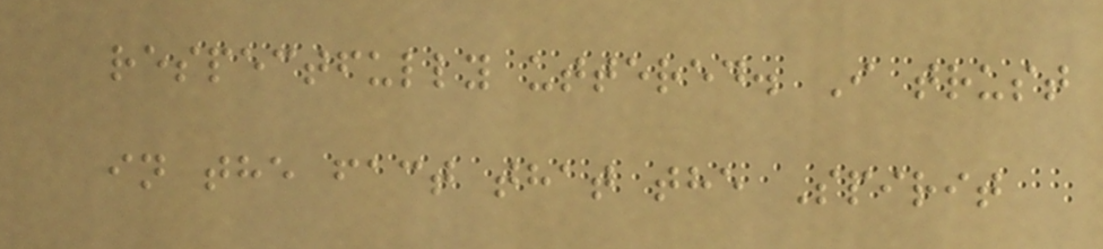respectfully uttered. I trust
in the fact that the Spirit
